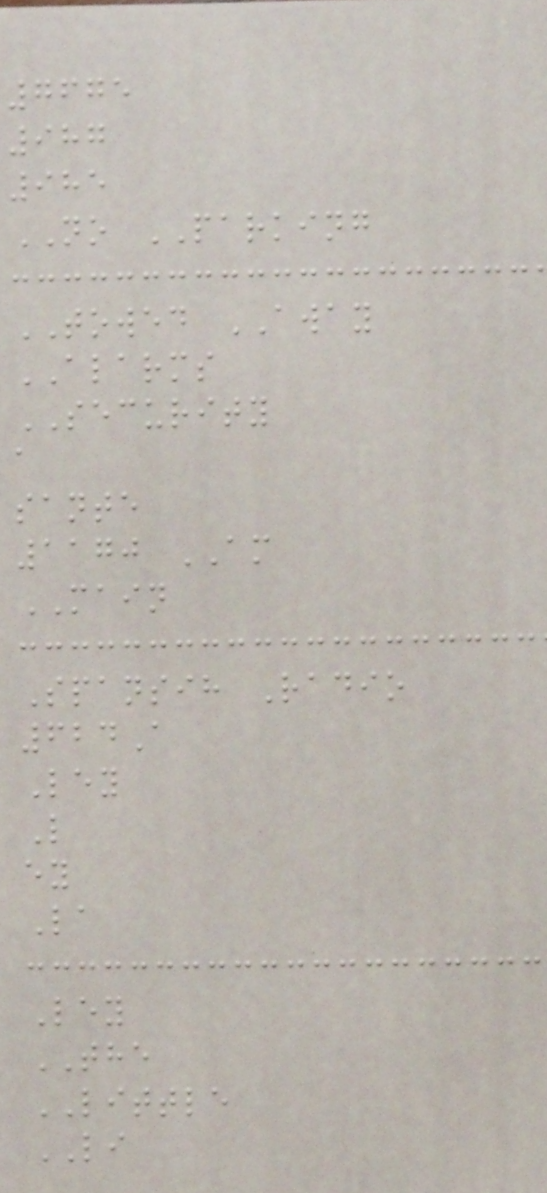7675
987
985
NO PARKING
TOWED AWAY
ALARMS
SECURITY
a
sante
1170 AM
MAIN
Spansih Radio
624A
Ley
L
ey
La
Ley
THE
LITTLE
LI
